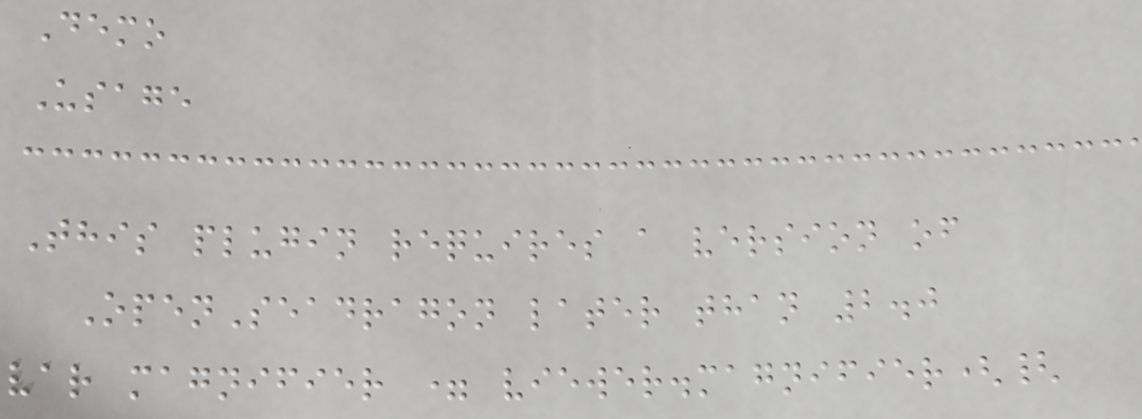Demo
Usage
This plugin requires a version of
OpenSeadragon later than 2.0
var magnifier = viewer.magnifier({
